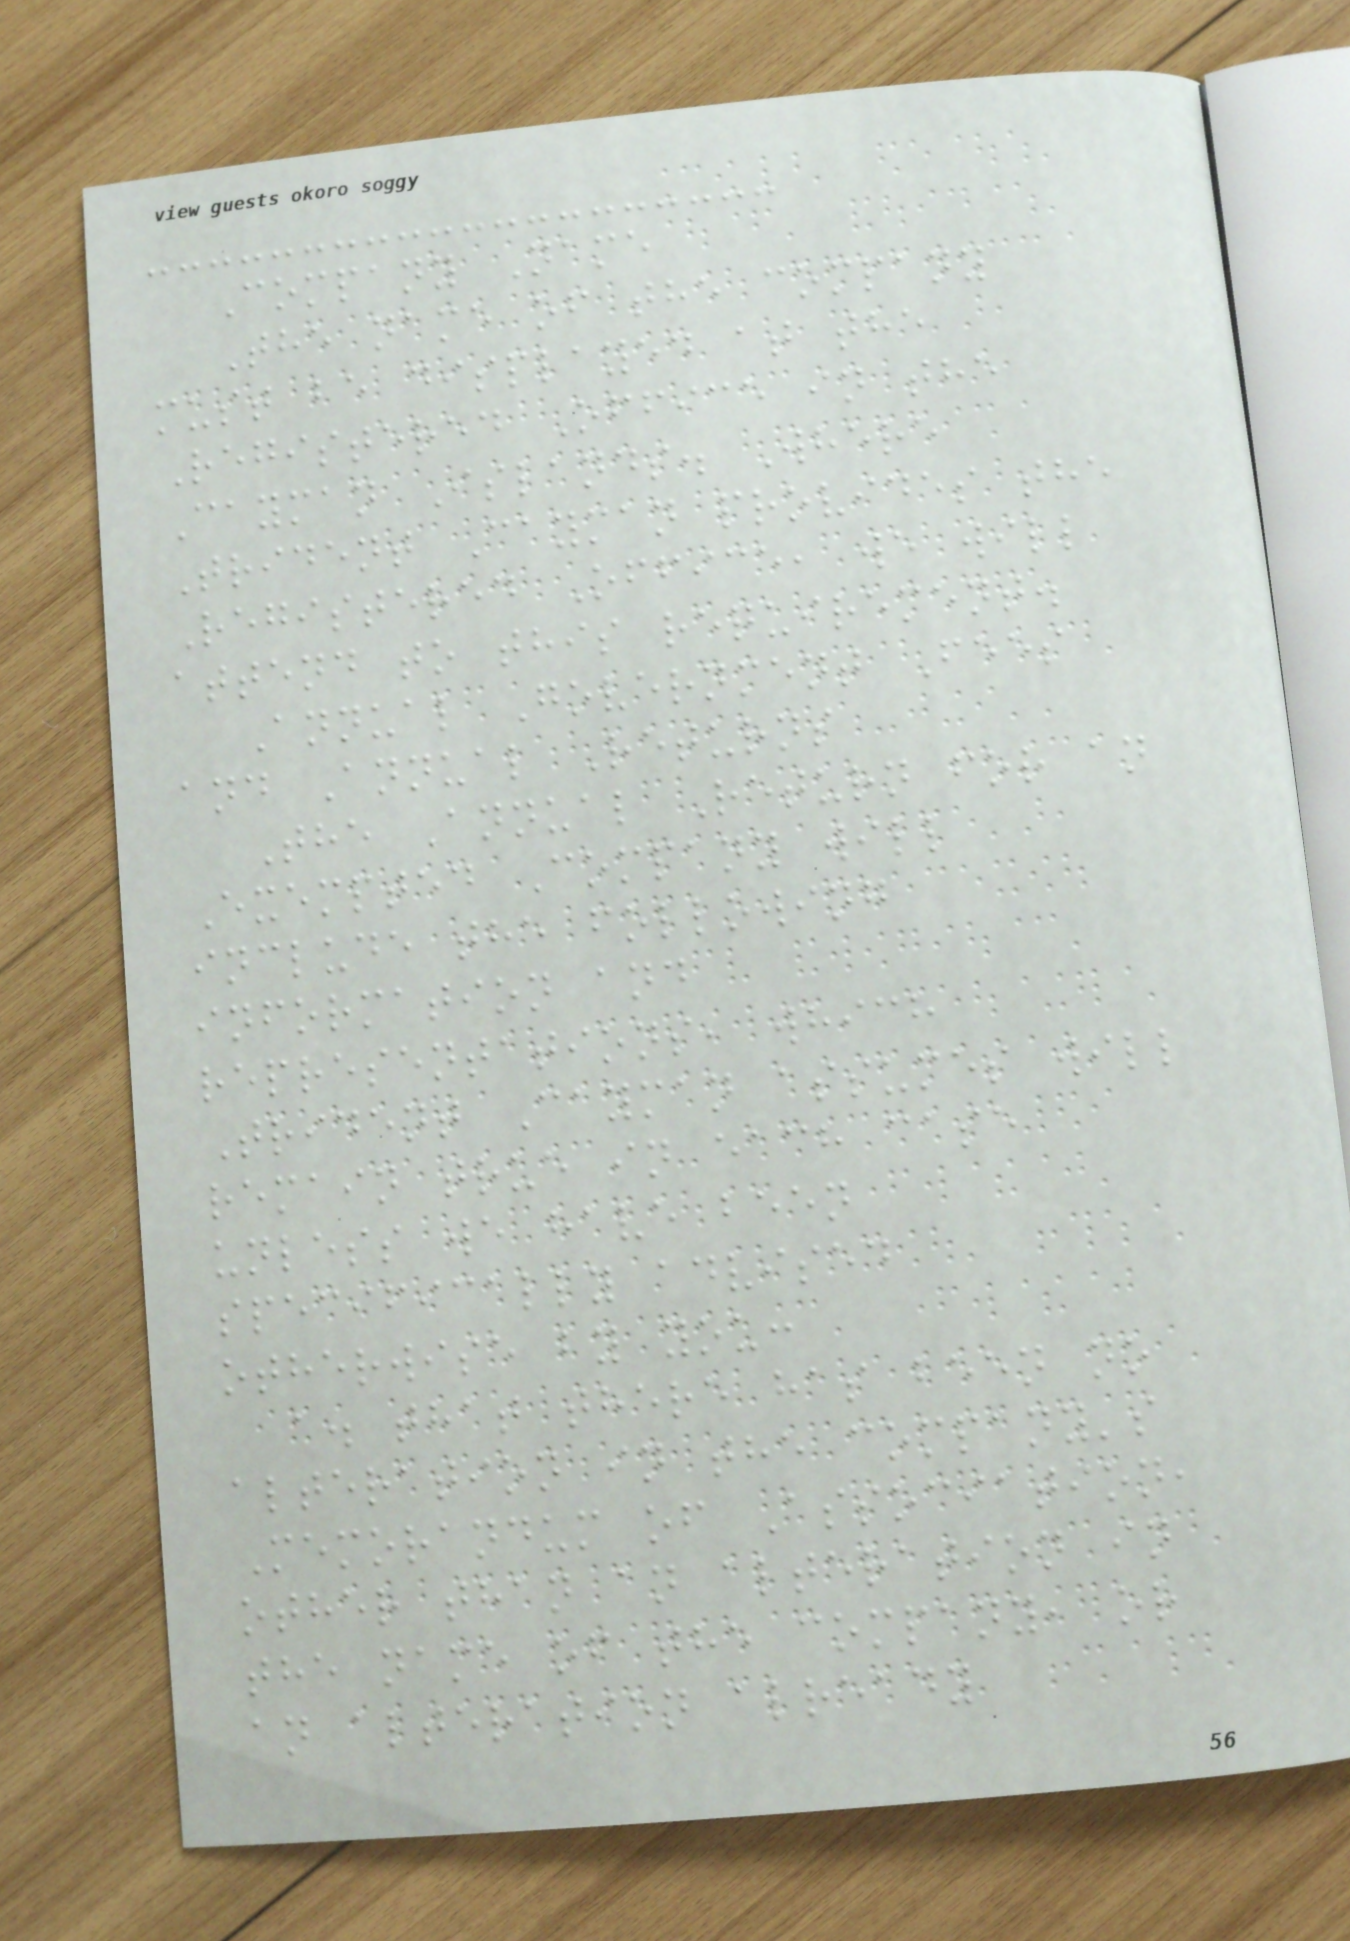Company Name
The name of the company
must be displayed at the
Registered Office in the
Cayman Islands. Where
Trident Cayman provides the
Registered Office, we will
attend to this requirement.
Annual Government Fees
and Annual Returns
The Annual Return for an
Exempted Company will
include the following
information and
representations, which
Trident Cayman assumes will
remain true in each case
unless we have been
specifically advised
otherwise by you:
a. that there has been no
alteration in the company's
Memorandum of Association,
other than an alteration in
the name of the company, or
an alteration already
